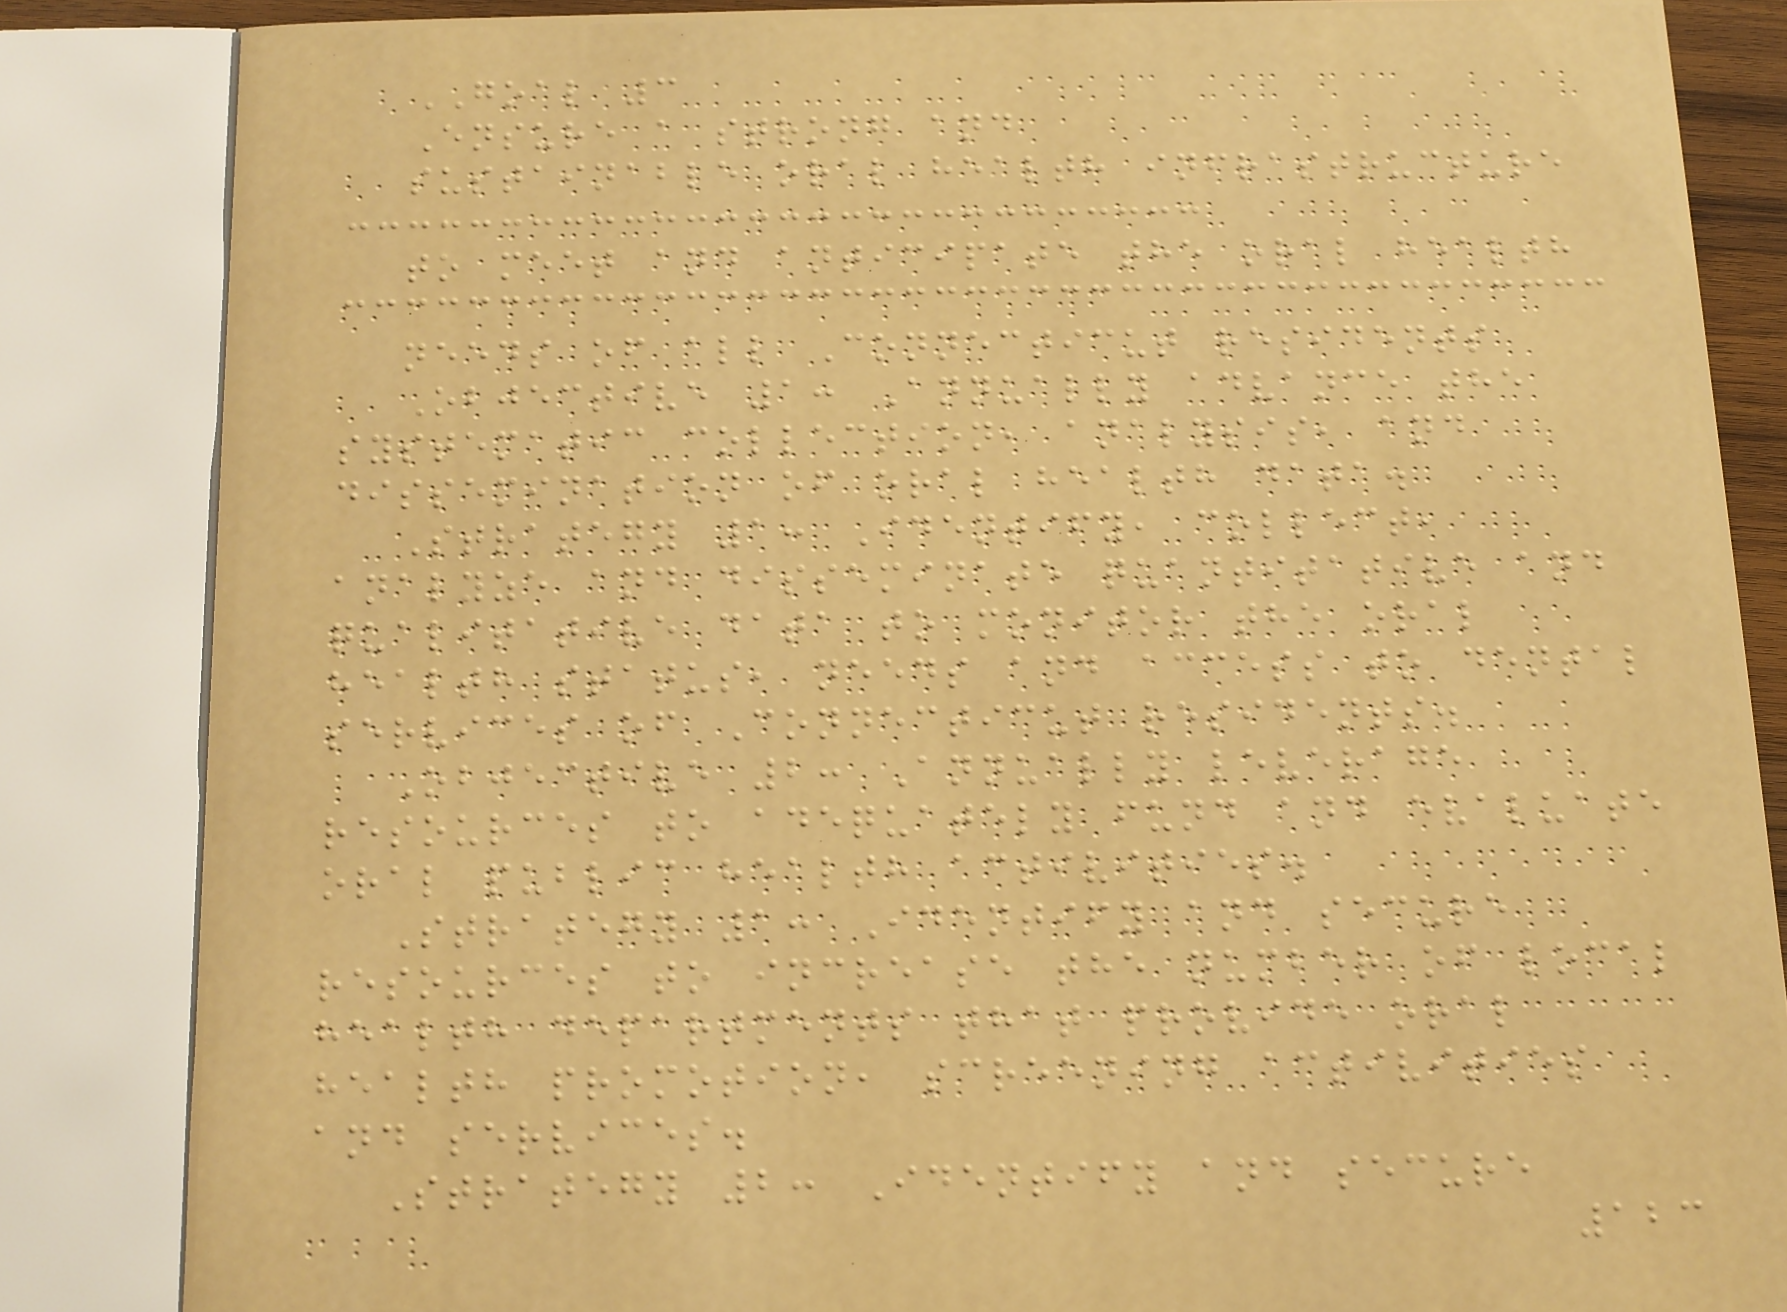GOAL 3
Ensure a strong and
sustainable oral health infrastructure
to meet and anticipate the oral health
needs of all Connecticut residents
Objective 1: Annually advance the
systematic collection, analysis, and
dissemination of oral health data.
Strategy 1: Identify, collect,
analyze and disseminate quantitative and
qualitative data to monitor the oral
health status, needs and access to dental
services of Connecticut residents.
Objective 2: Annually leverage
resources to adequately fund and evaluate
oral public health activities.
Strategy 1: Identify and secure
resources to increase the number of local
health departments that provide oral
health promotion, screening activities
and services.
Strategy 2: Identify and secure
123
